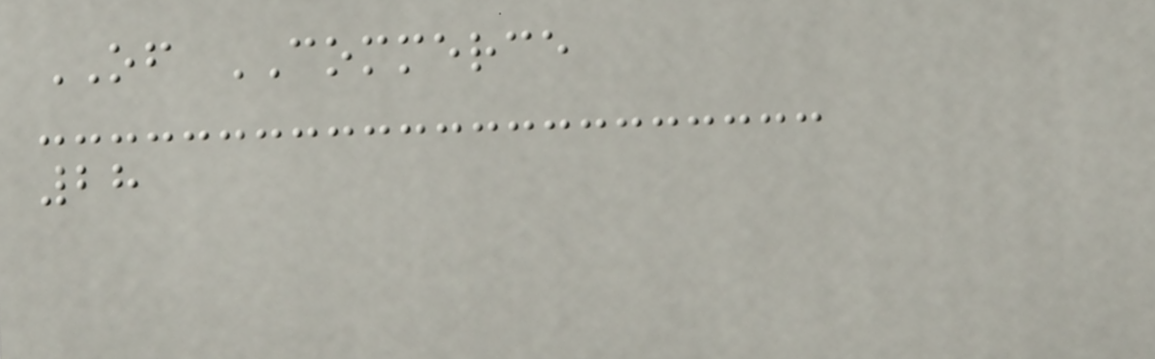OF COMMERCE
28
